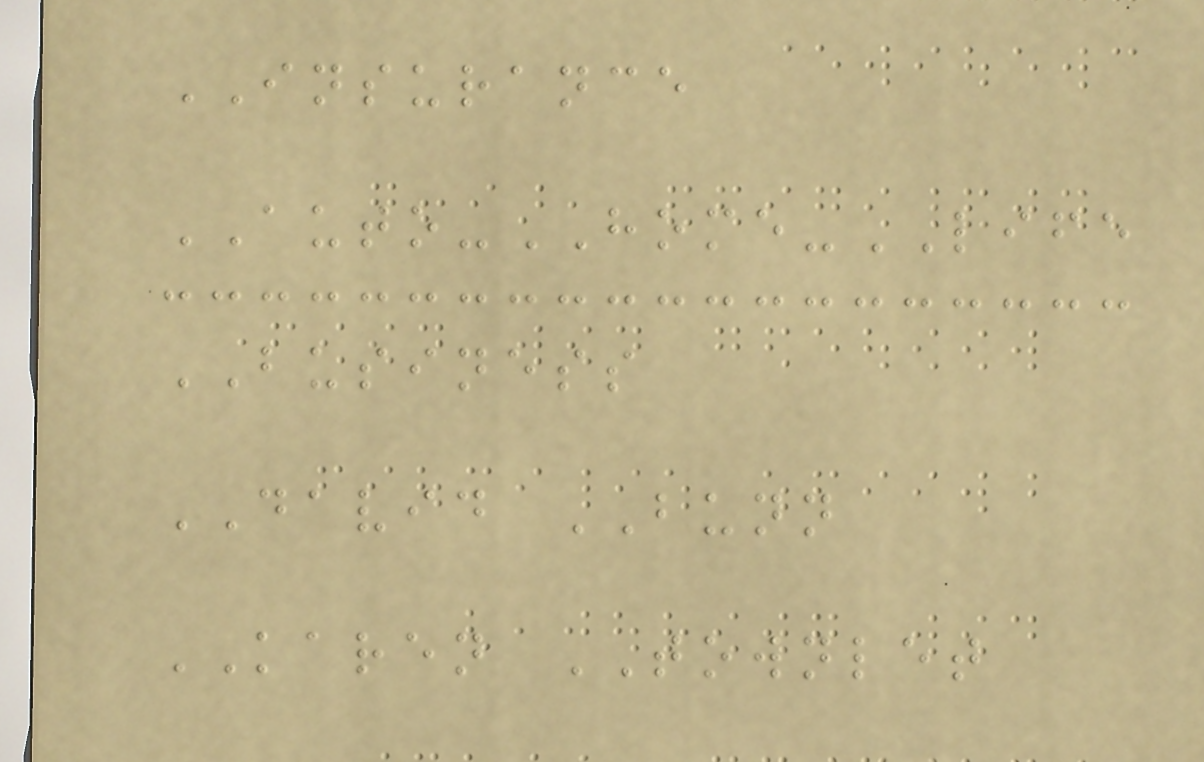INSURANCE
AUTO-HOME-LIFE
BUSINESS
DAVID BUNN
KAREN TOWNLET
